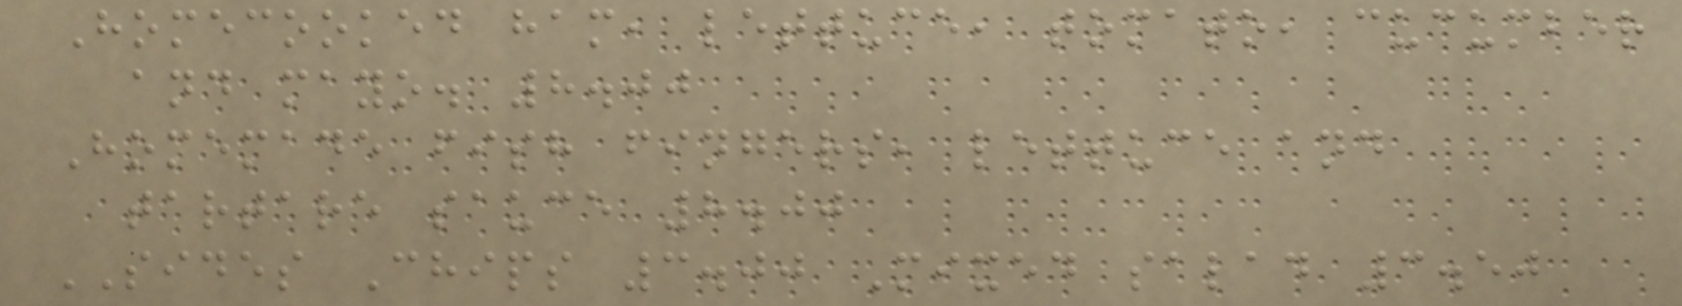Homecooked ham, lettuce, tomato, cucumber
and mayo. 8.00
Homemade fish fingers, lettuce and
tartare sauce 8.00
SIDES Chips 3.00 Mixed salad 3.50
